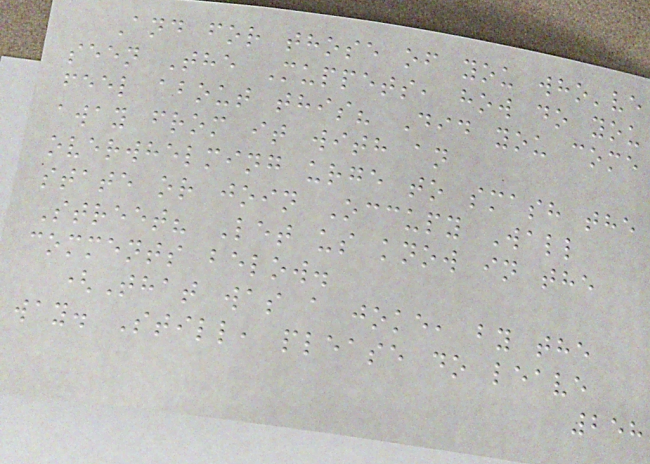And for those of you who've
seen The Muppets, how do you
feel about this? Did you come
away from it with an
overwhelming urge to smash the
state or join Occupy Wall
Street? Let us know in the
comments below.
(That was a joke, by the
way. Still, please do leave
258
